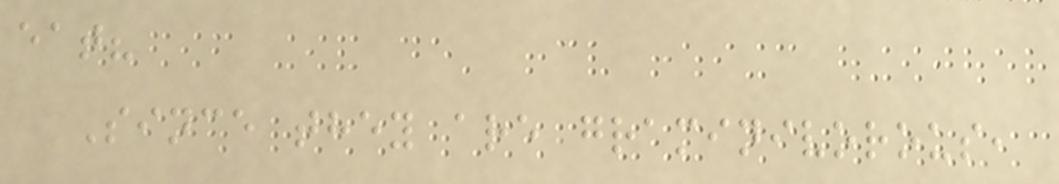eat?
Since they are graminivorous,
